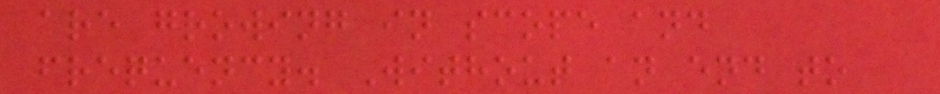are growing in scope and
frequency. Without an end to
